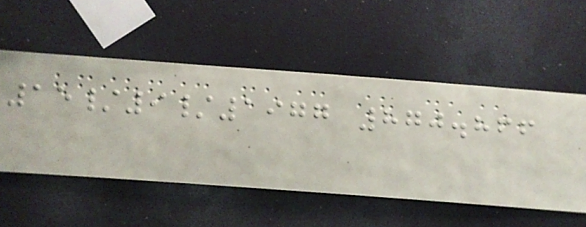15/9/1977 870.866
